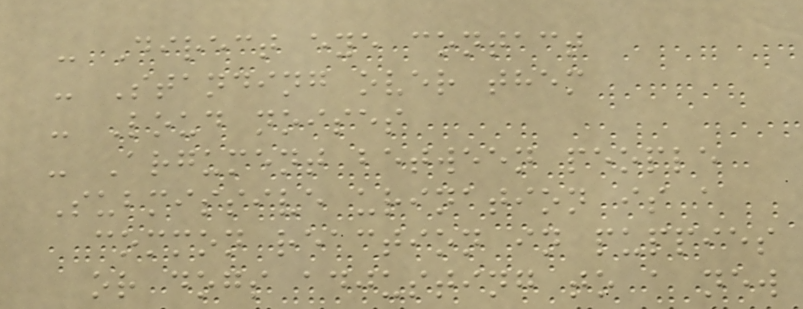- Direct eye contact
- Standing over them
- Loud noises
- Argument between people
Submissive urination is a
common reaction in puppies
or dogs adjusting to a new
